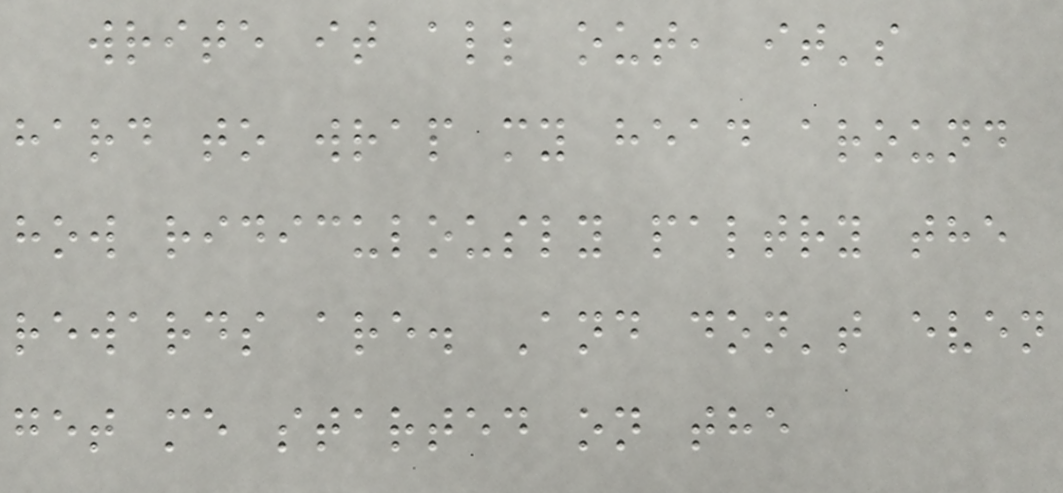write it all out, it's
hard to wrap my head around
how ridiculously paltry the
rewards are. And don't even
get me started on the
